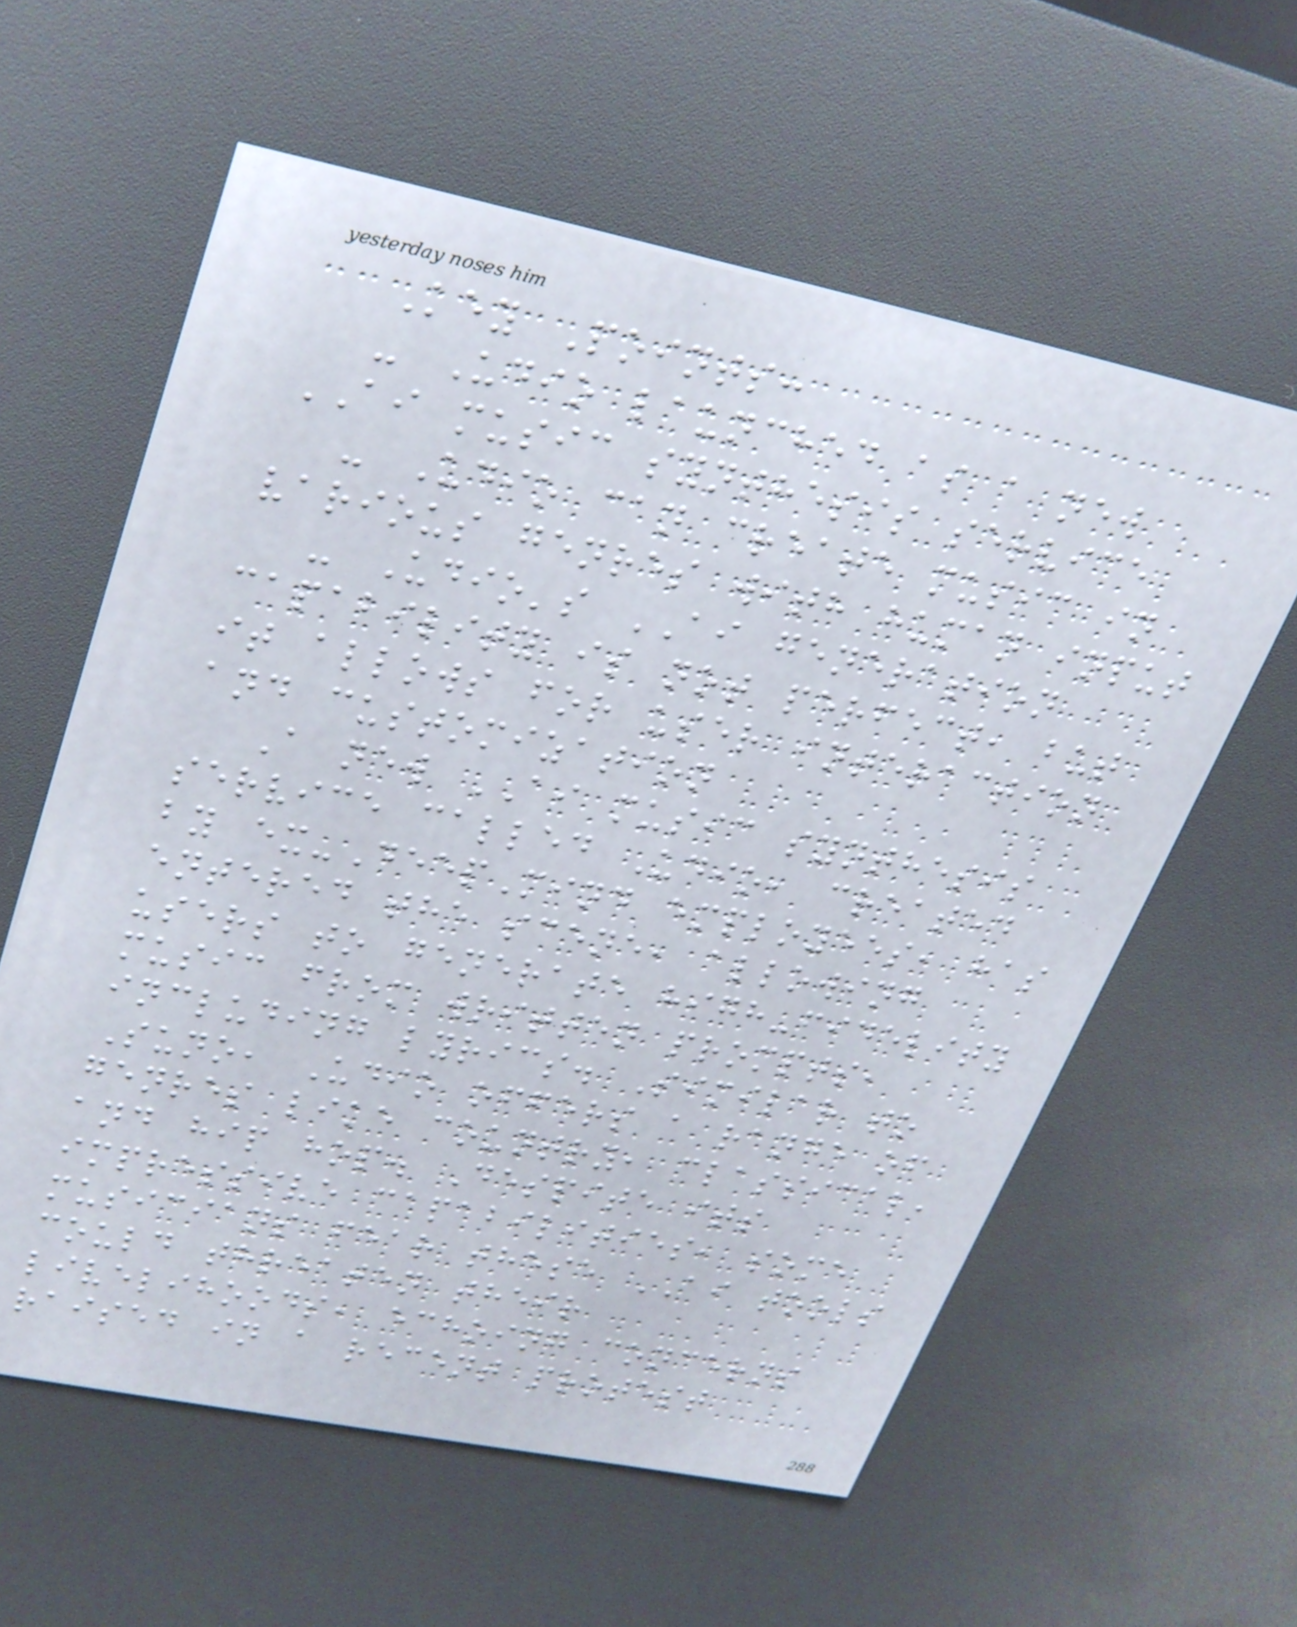Key Points:
- Udio launched as a new
AI music synthesis service
- Udio can create music in
various genres with human input
- Udio's AI generation
capability is not perfect, but
it allows for user interaction
and customization
A new AI music synthesis
service called Udio, created
by ex-DeepMind employees, has
entered the scene, allowing
users to generate high-fidelity
music from written prompts,
including lyrics. Similar to
Suno, Udio offers a range of
genres like country, classical,
and hip hop. Despite its
impressive capabilities, some
musicians fear these AI tools
could threaten their
livelihoods, echoing concerns
raised in a recent protest
